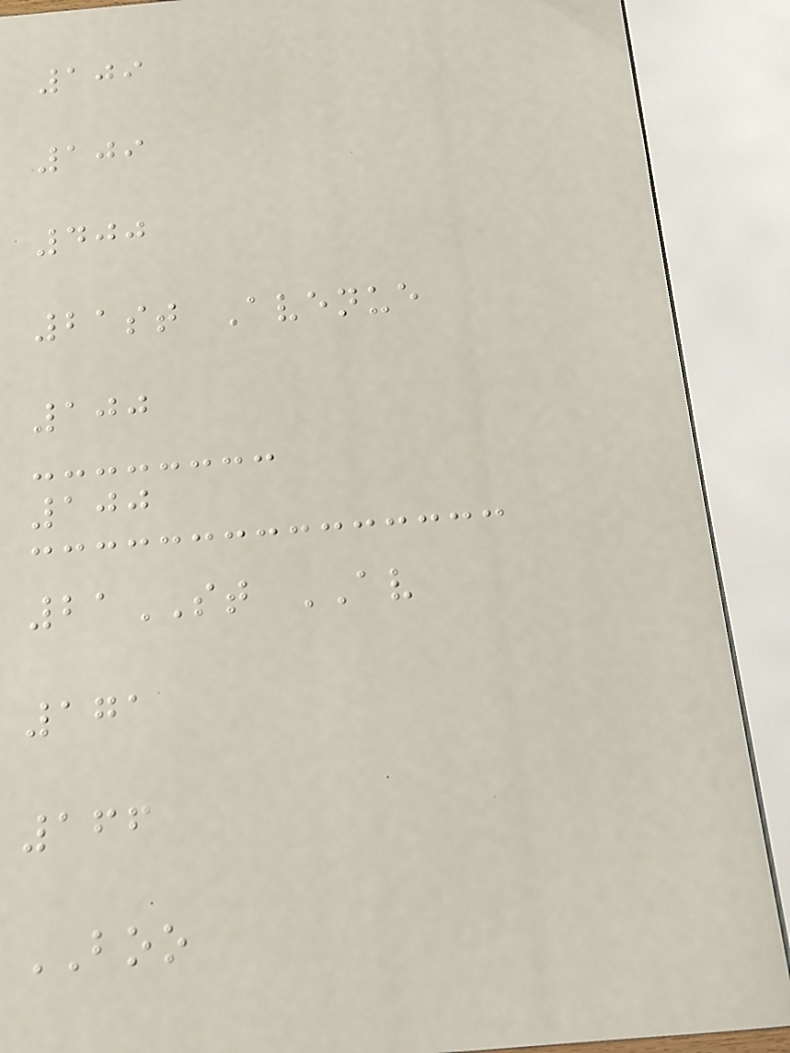109
109
400
21st Avenue
100
100
21ST AV
171
166
BOO
